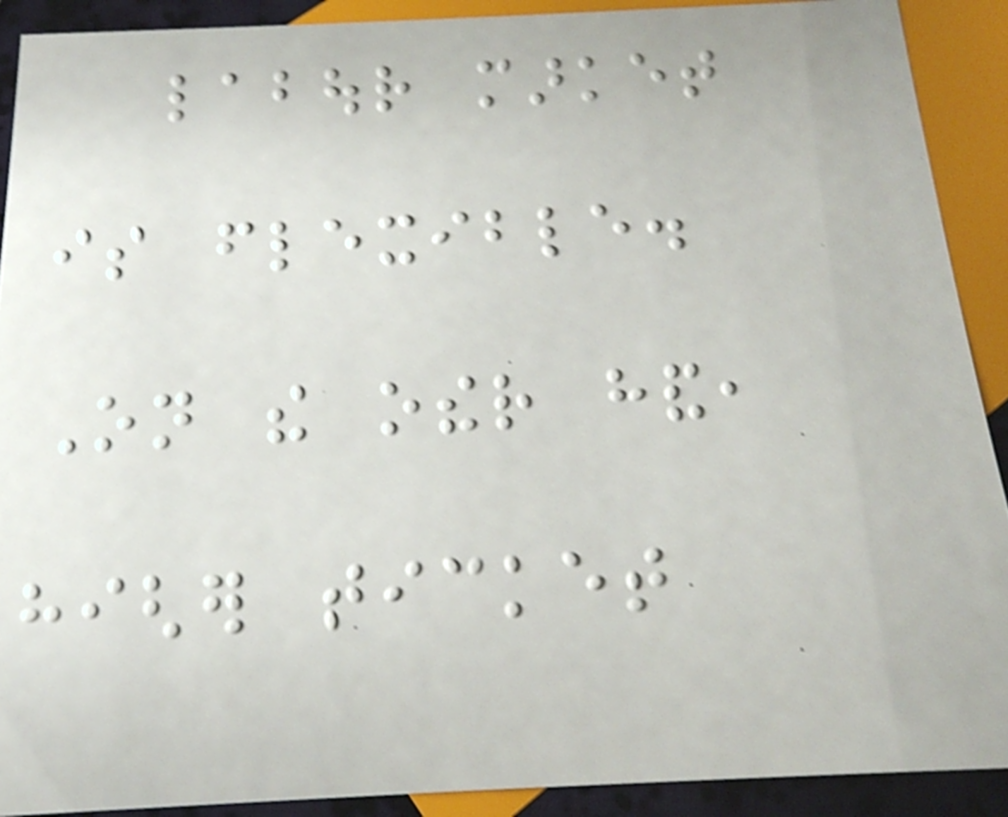labour market
is flexible.
On the other hand,
higher ticket
